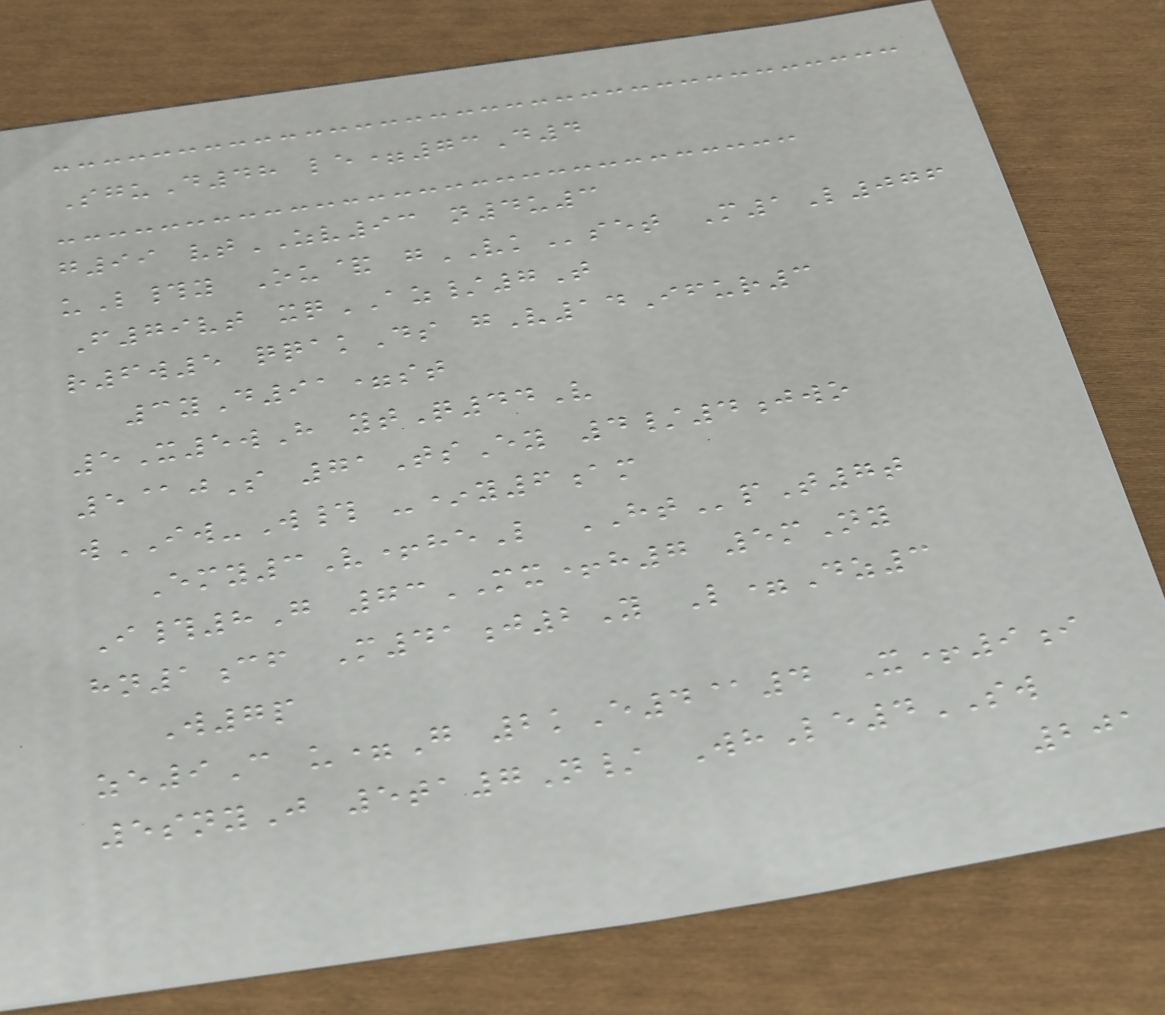SguD48 le=73D4
g99 vtZV93 n4u3
uL#y Ou& gVKset M1L076
F79vt xqAZ/7T
r6w5 qqakDs gV14Ifur3
3yD91=st
5X5wH ytQ44V
5@jS 71TsEy 4/4jwo
wIW-W# -*y6am
Emy3V+heL HTpT7t
I#8G 73MX+h7 5mNy
hn1cf M41j2Y L=Dz3
W7p
ze9C u=G 2kE4@4 X+9i
5snyJ 5ta7N/ WhLe4SW
201
